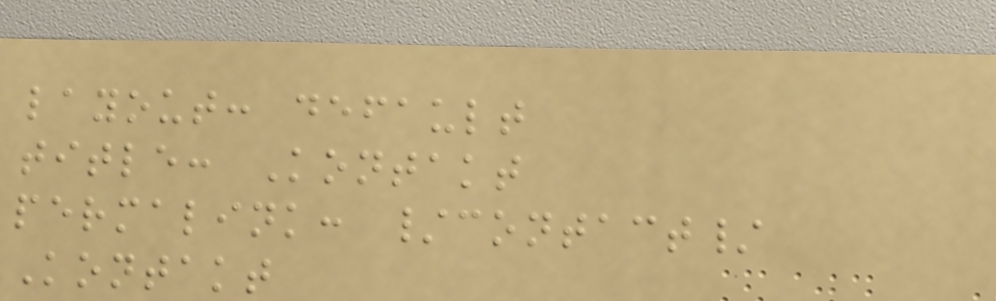layout: default
title: Kontakt
permalink: /contact/
Kontakt
